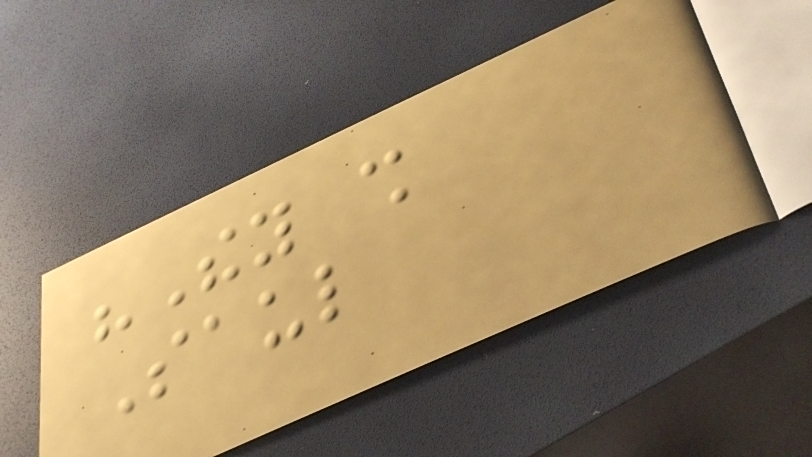"They shall
Saul
